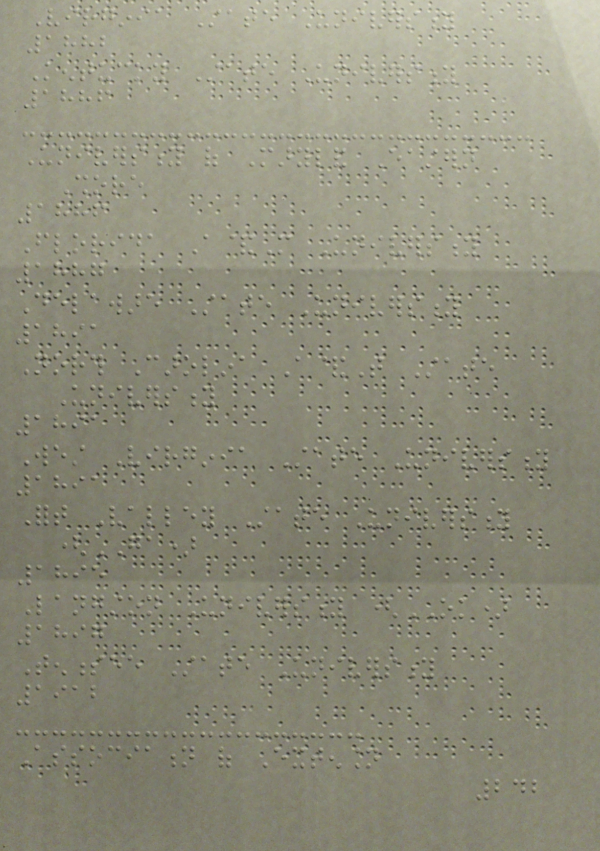Virginia State University
1882
Kentucky State University
1886
University of Maryland Eastern
Shore
1886
Florida A&M University
1887
Delaware State University
1891
North Carolina A&T State
University
1891
West Virginia State University
1891
Fort Valley State University
(GA)
1895
Langston University (OK)
1897
Tennessee State University
1912
Association of Extension
242
